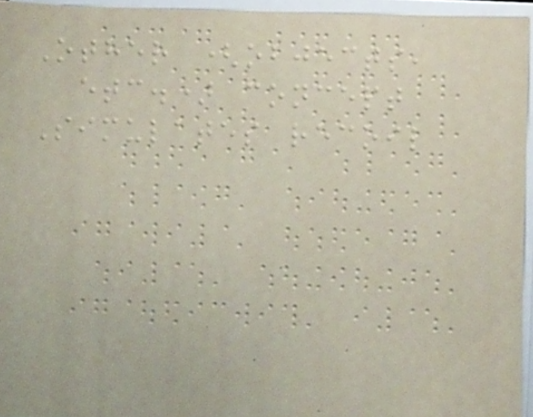Other (objects,
etc.) concept
Simulates recoil
